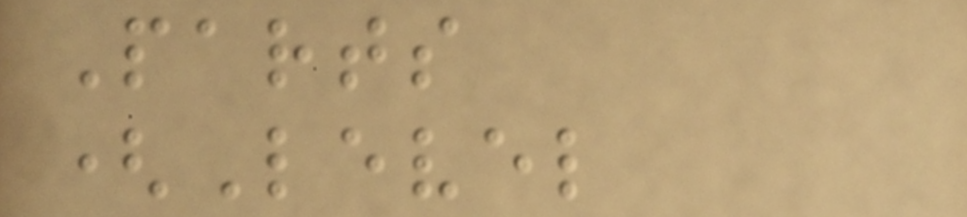Parts
(Level
